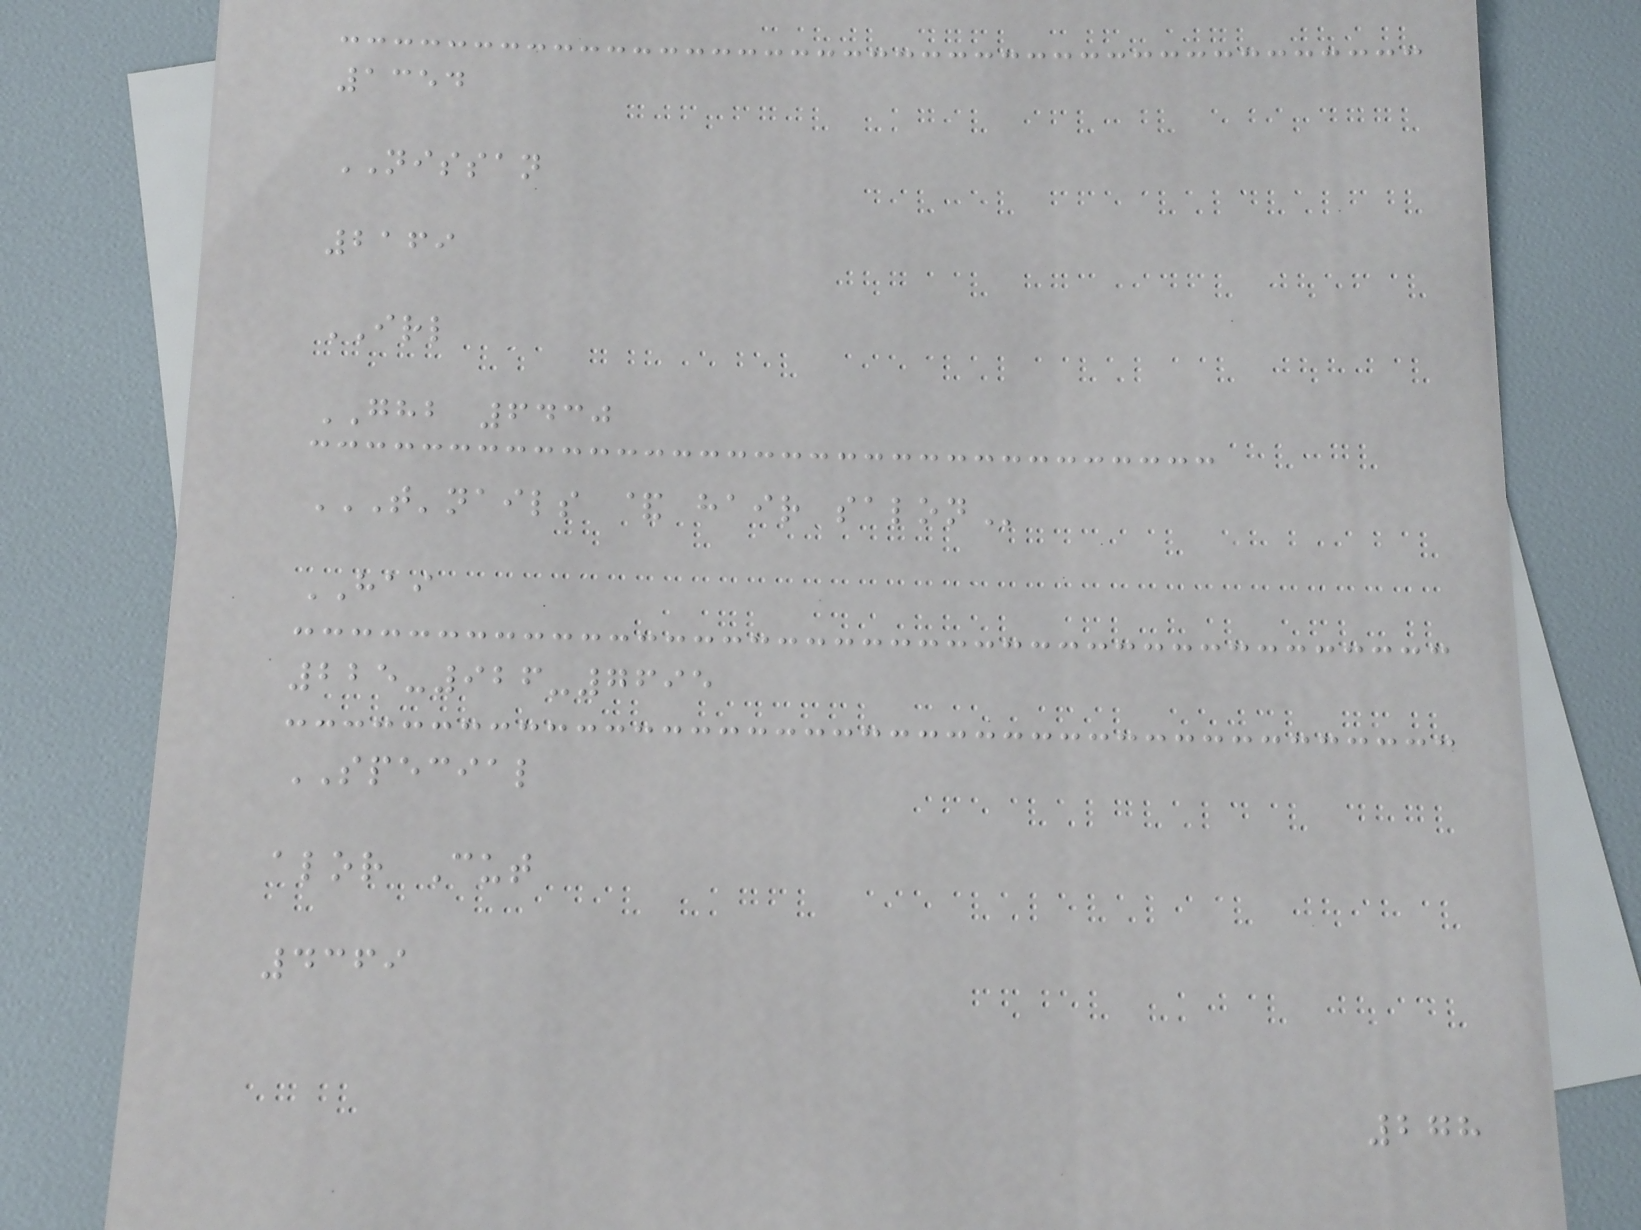1354
NISSAN
2169
IRL
GHB 6430
T'NAILS & HAIR SALON
HAI
225-926-7695
SPECIAL
alor Cut
4369
278
